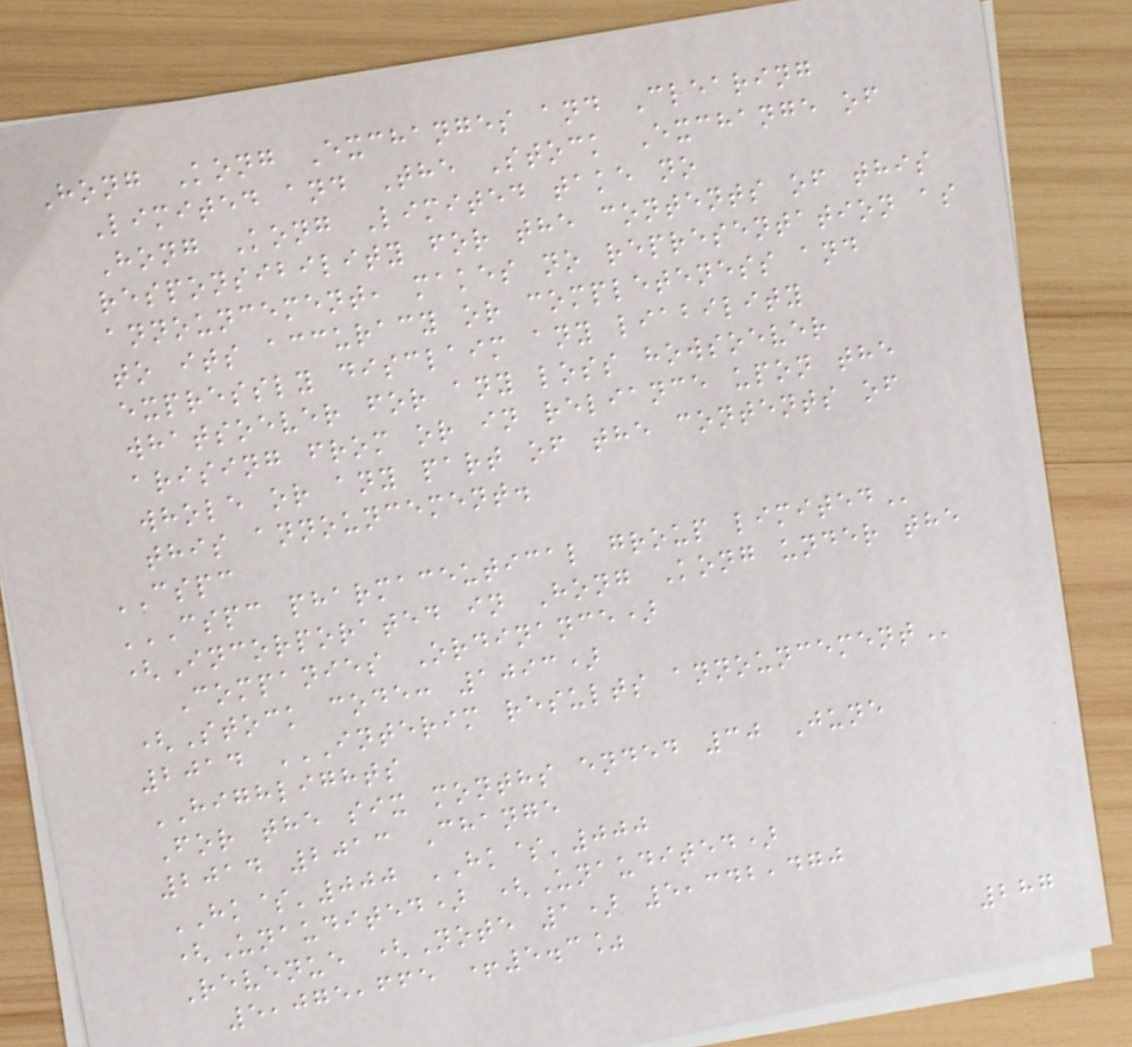Hong Kong Exchanges and Clearing
Limited and The Stock Exchange of
Hong Kong Limited take no
responsibility for the contents of this
announcement, makes no representation as
to its accuracy or completeness and
expressly disclaim any liability
whatsoever for any loss howsoever
arising from or in reliance upon the
whole or any part of the contents of
this announcement.
CSPC
CSPC PHARMACEUTICAL GROUP LIMITED
(Incorporated in Hong Kong under the
Companies Ordinance)
(Stock code: 1093)
2014 INTERIM RESULTS ANNOUNCEMENT
HIGHLIGHTS
For the six months ended 30 June
2014 2013 Change
HK$'000 HK$'000
(Unaudited) (Unaudited)
Revenue (Note 1) 5,342,470
5,075,665 +5.3%
287
